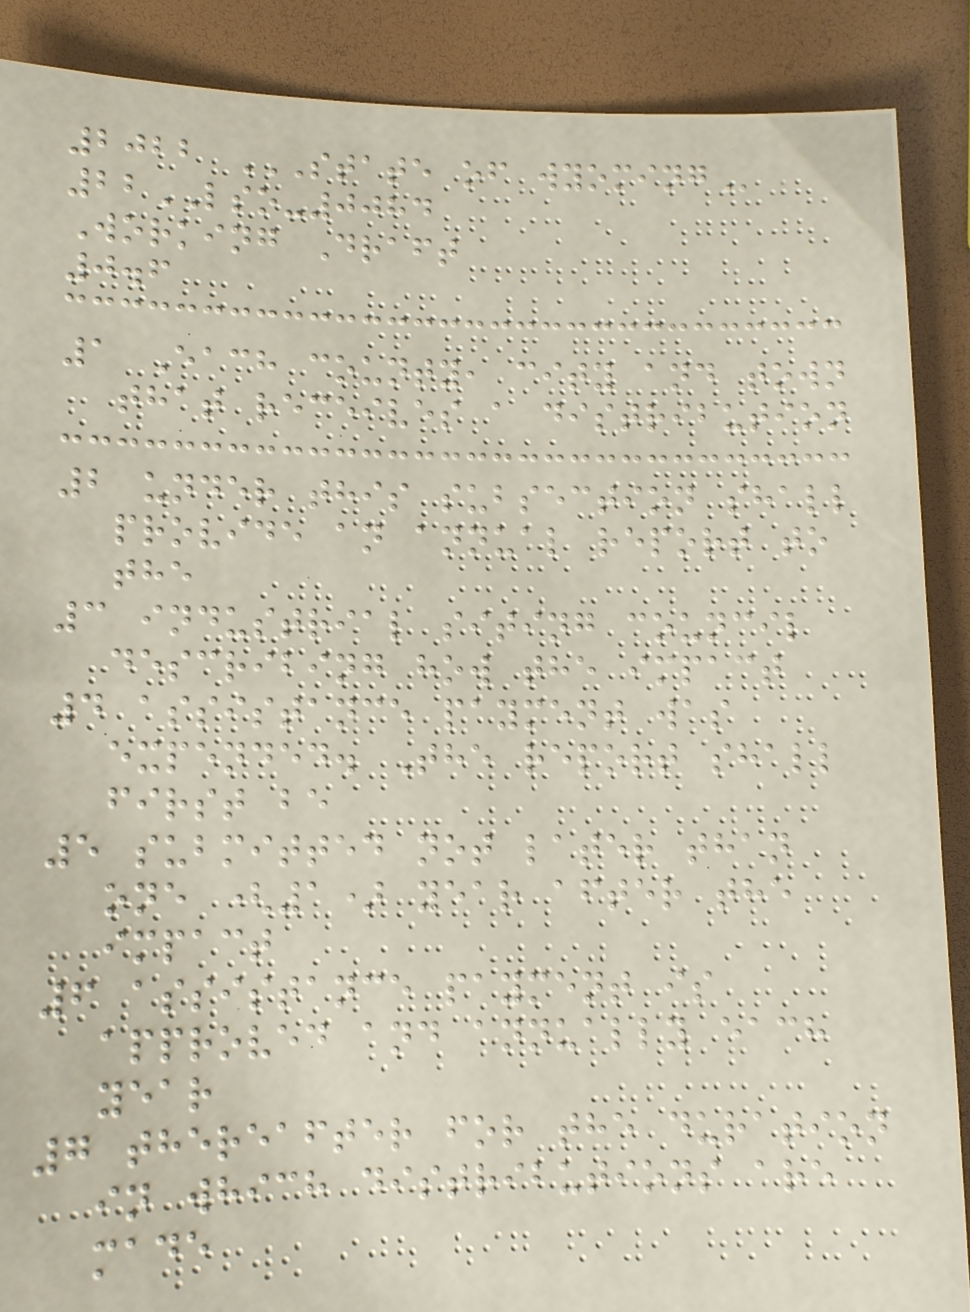2022 STATE OF WYOMING
22LSO-0084
Working Draft
0.6
1 Each county, city and town
that receives a distribution
2 under this subsection shall
provide an annual report to
the
3 industrial siting council
describing how the impact
4 assistance payment was
expended. The report shall
first be
5 submitted not later than
one (1) year after the
impact
6 assistance payment is
approved and annually each
year
7 thereafter for the duration
in which distributions are
made
